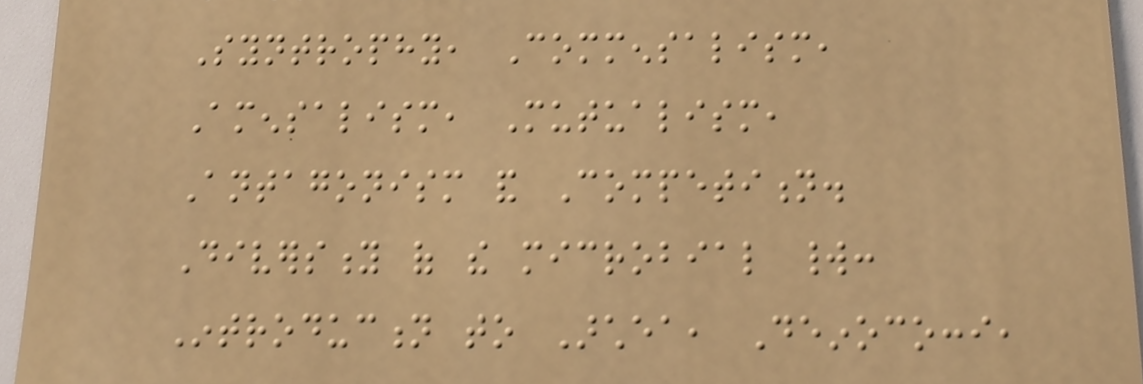Syntrophy, Commensalism,
Amensalism, Mutualism,
Antagonism and Competition.
Diversity of the microbial world:
Introduction to Archea, Deinococci,
